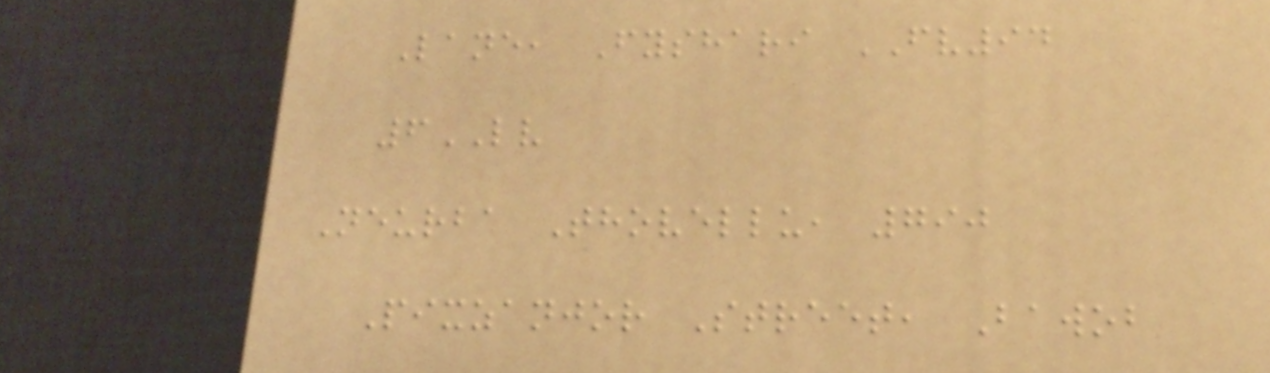Lane, Fyshari FV94
6LV
Neurba Thovellu, 790
Pixzanjor Street, Bawob
